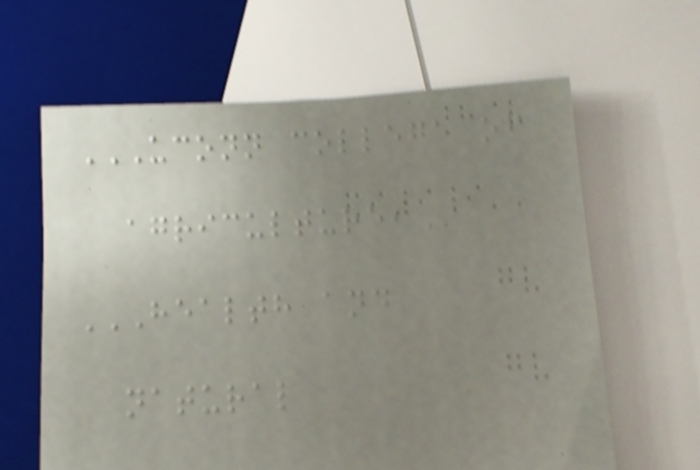UCONN COLLEGE OF
AGRICULTURE,
HEALTH AND
NATURAL
